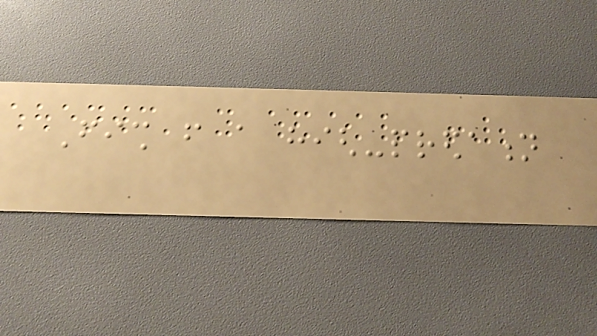Fish from a high-predation
